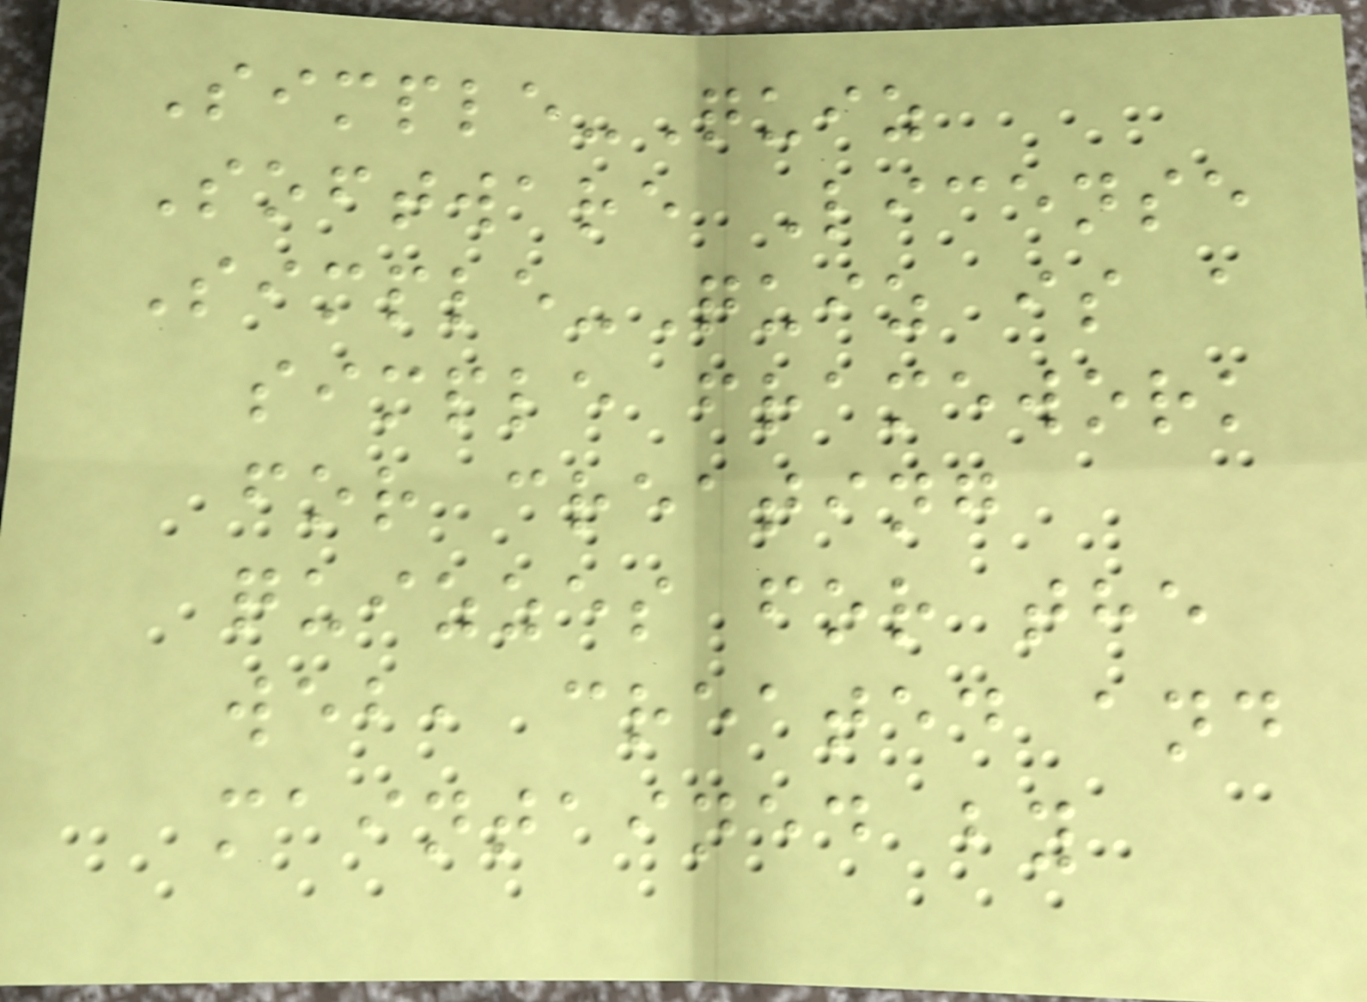Simple-Quiz
Software License
Simple-Quiz is a
simple framework
for creating
quizzes for the
web, created and
maintained by
